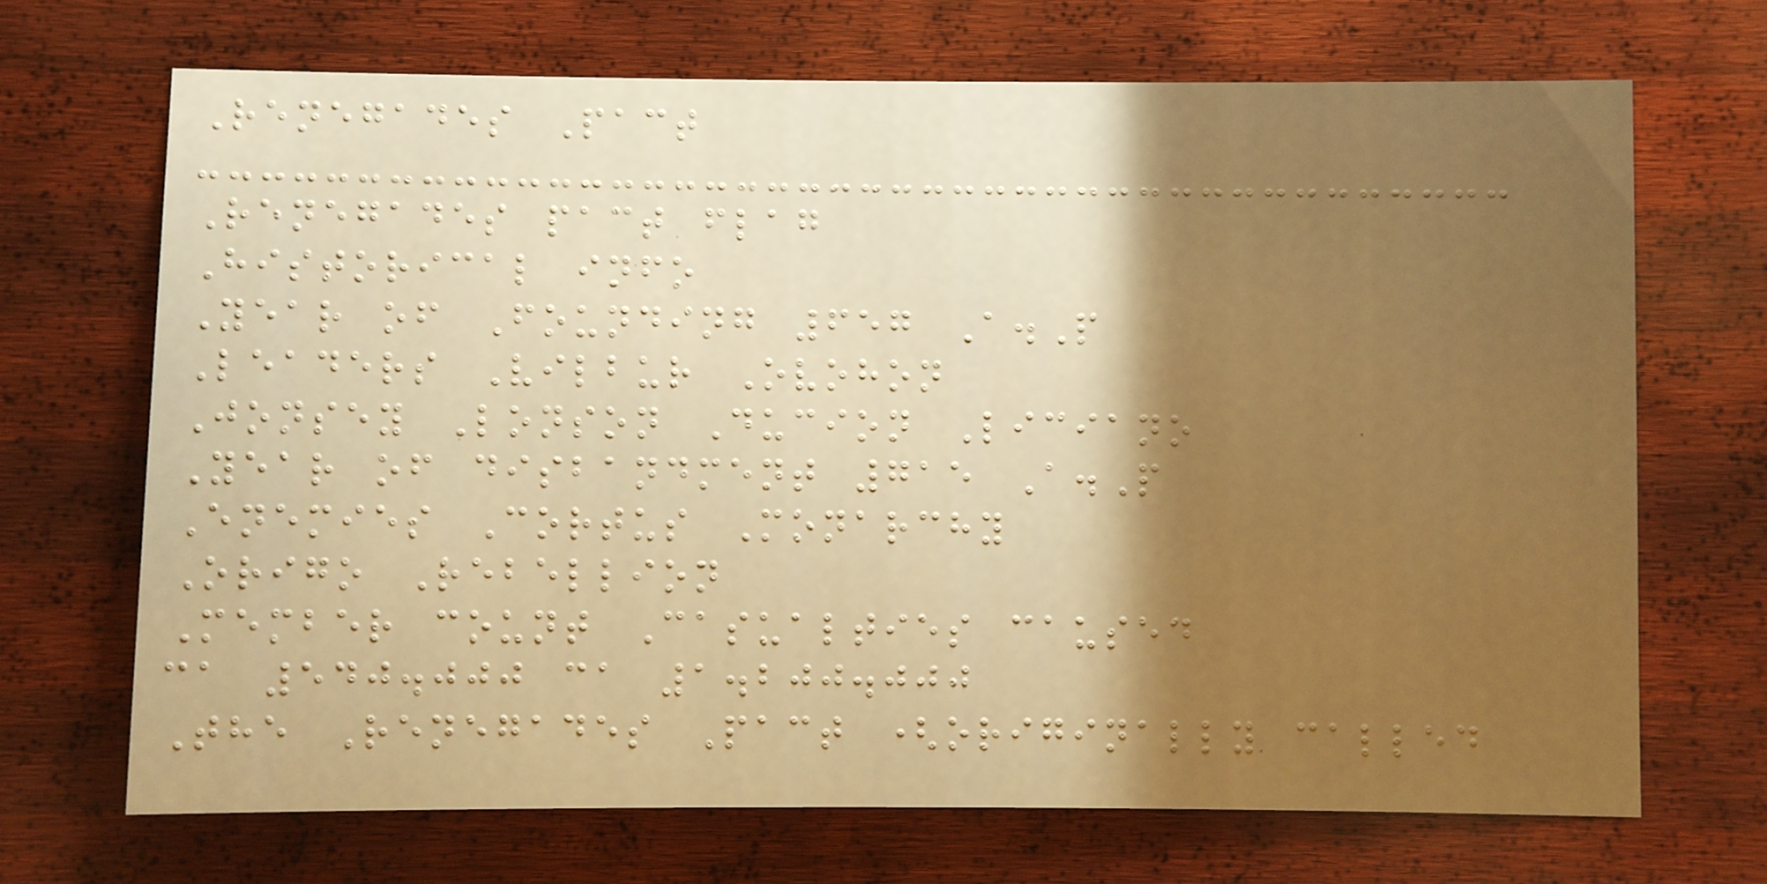Renegades Pact
Renegades pact flag
Historical info
Year of Founding 657 A.P
Leaders Vilbur Ovohon
Jonsey Lonson Ducion Liciano
Year of disbandment 715 A.P
Enemies Cortus Monarchy
Origo Rebellion
Member count Casualties caused
ca 540.000 ca 1.200.000
The Renegades Pact (originally called
